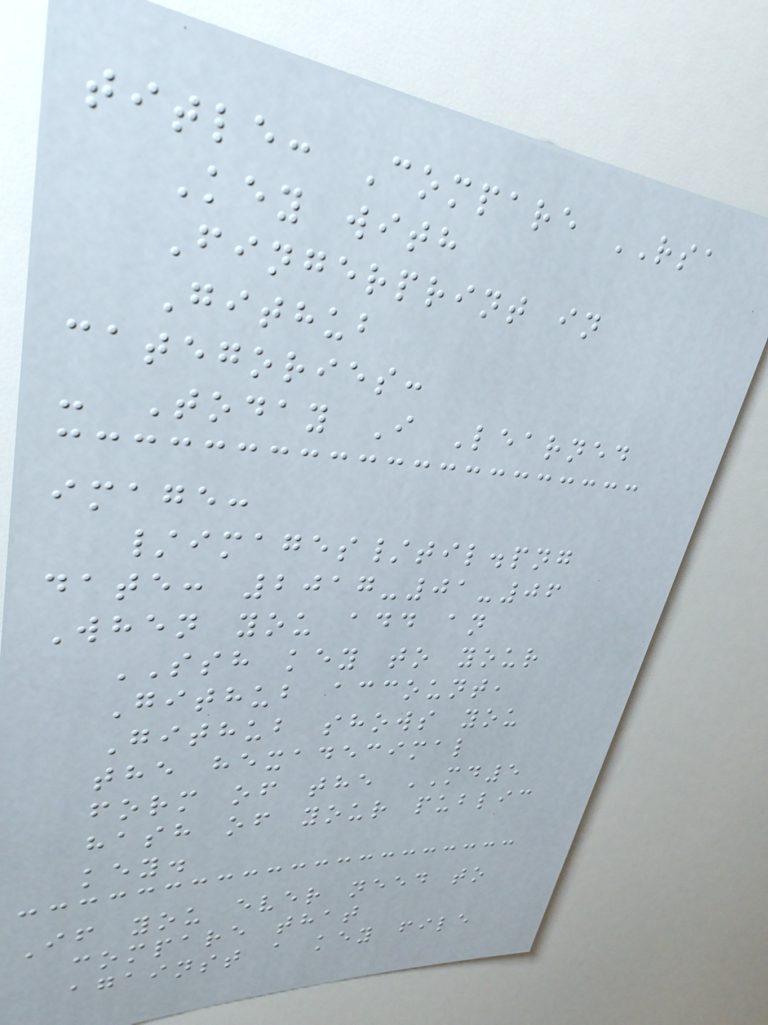title: Compare RSA
Key with
Fingerprint in
Github
categories:
- Today I Learned
image:
/images/til.png
date: 2017-01-06
When you add an
SSH key to your
Github account,
Github shows you
the hexadecimal
form of the MD5
hash of your public
key.
If you ever need to
compare that
against a key file
